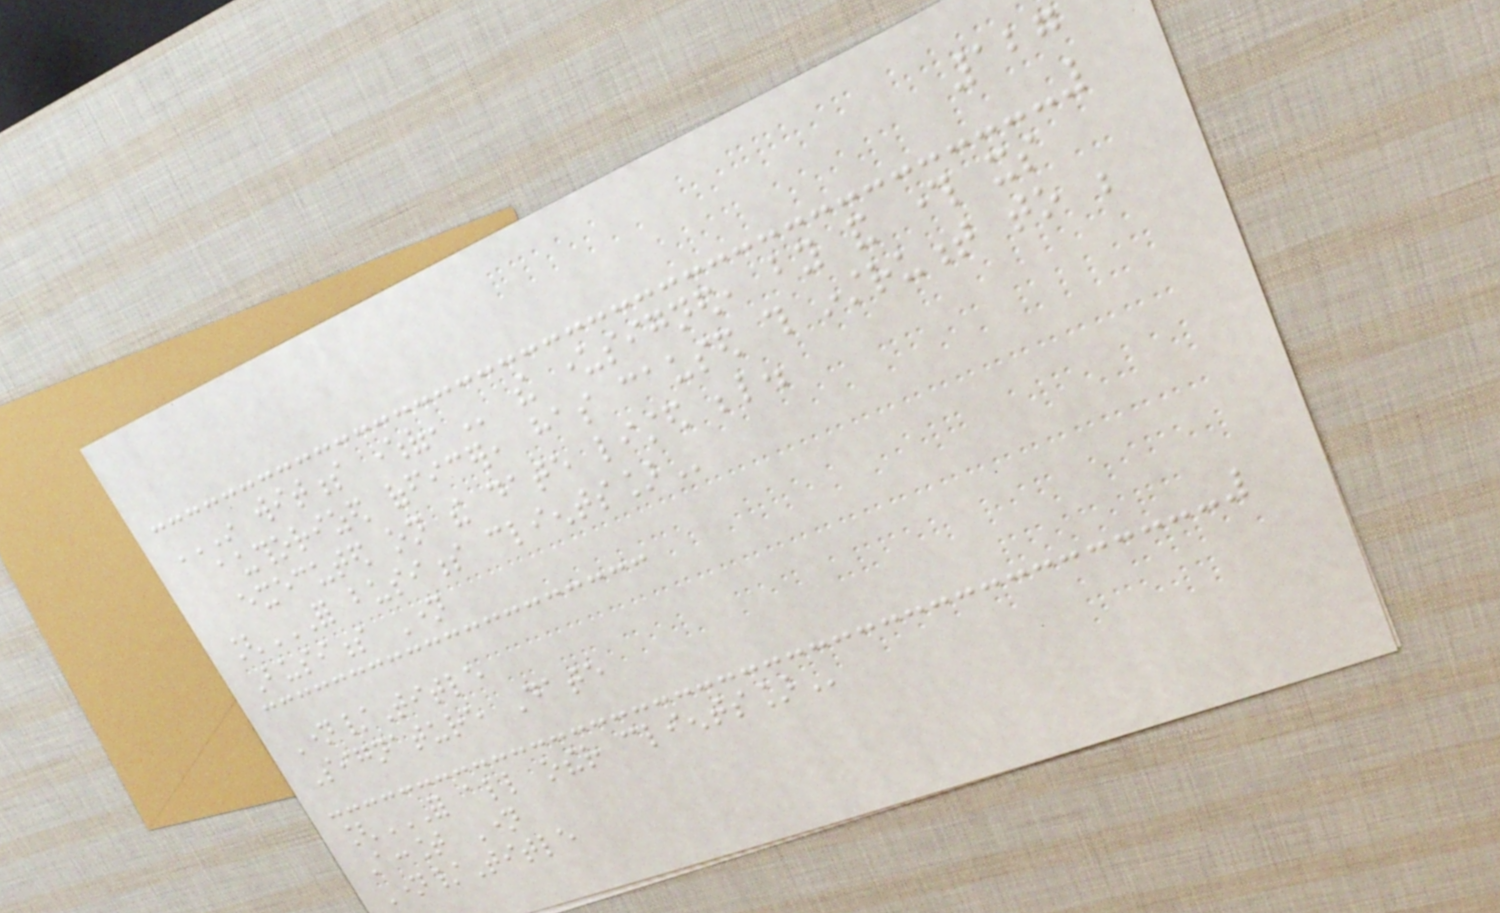127
IN WITNESS WHEREOF, the undersigned, by and through its
authorized officer, has caused this instrument to be
executed on the date listed below.
[FOR BUSINESS CLIENTS]
Business Name
Name/Title
Signature Date
[FOR ALL OTHER CLIENTS]
Account Name
Name/Title
